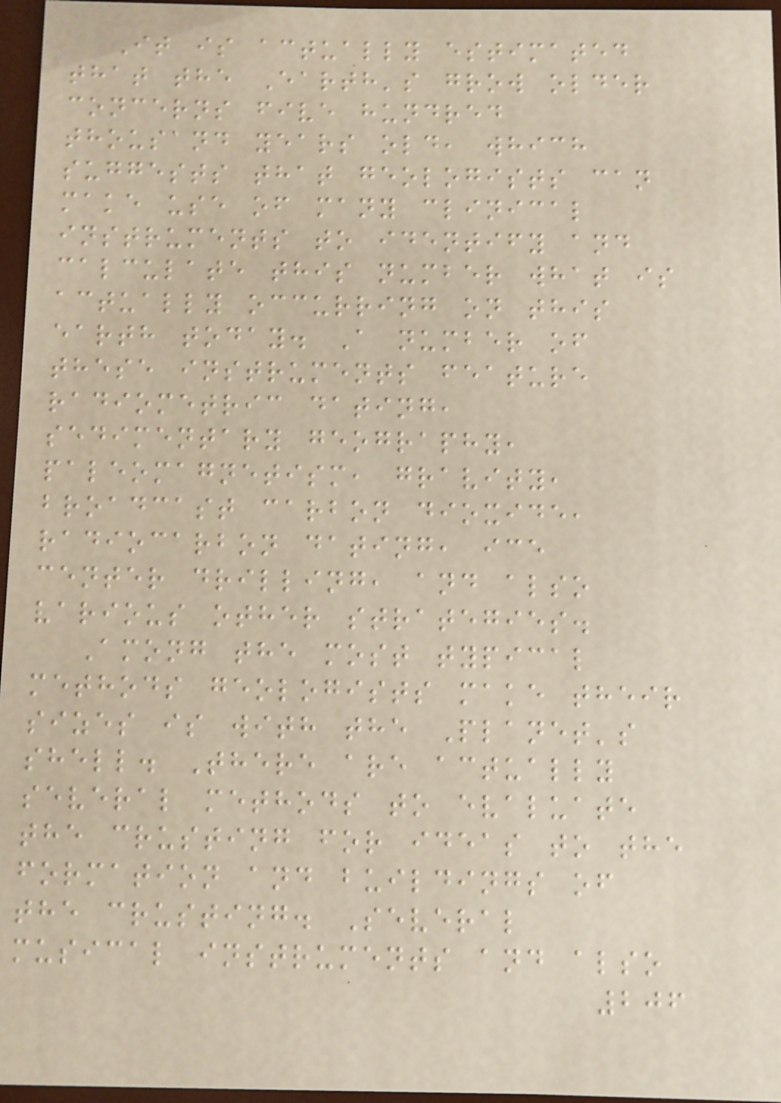It is actually estimated
that the Earth's grow older
concerns five hundred
thousand years old, which
suggests that geologists can
make use of many clinical
instruments to identify and
calculate this number what is
actually occurring on this
earth today. A number of
these instruments feature
radiometric dating,
sedimentary geography,
paleomagnetism, gravity,
broadcast carbon dioxide,
radiocarbon dating, ice
center drilling, and also
various other strategies.
Among the most typical
methods geologists make their
sizes is with the Planet's
shell. There are actually
several methods to evaluate
the crusting for ideas to the
formation and buildings of
the crusting. Several
musical instruments and also
206
